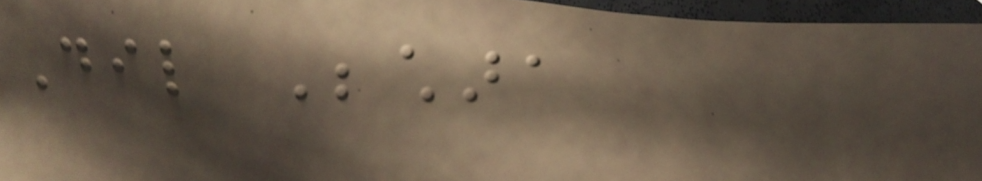Dil Bechara
